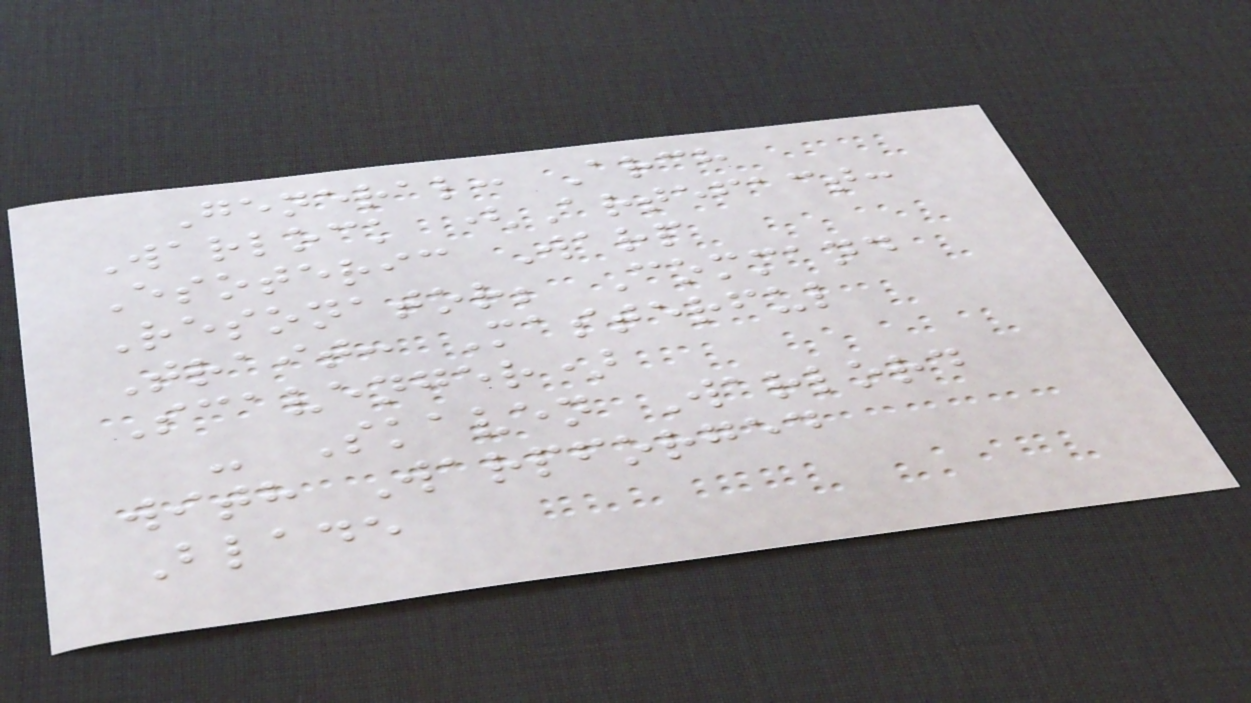General: Arch
Warlock (Artefact:
Esoteric Warp
Resonator; Command
Trait: Masterful
Scavenger)
- Skaven Warlord
with Warpforged
Blade
